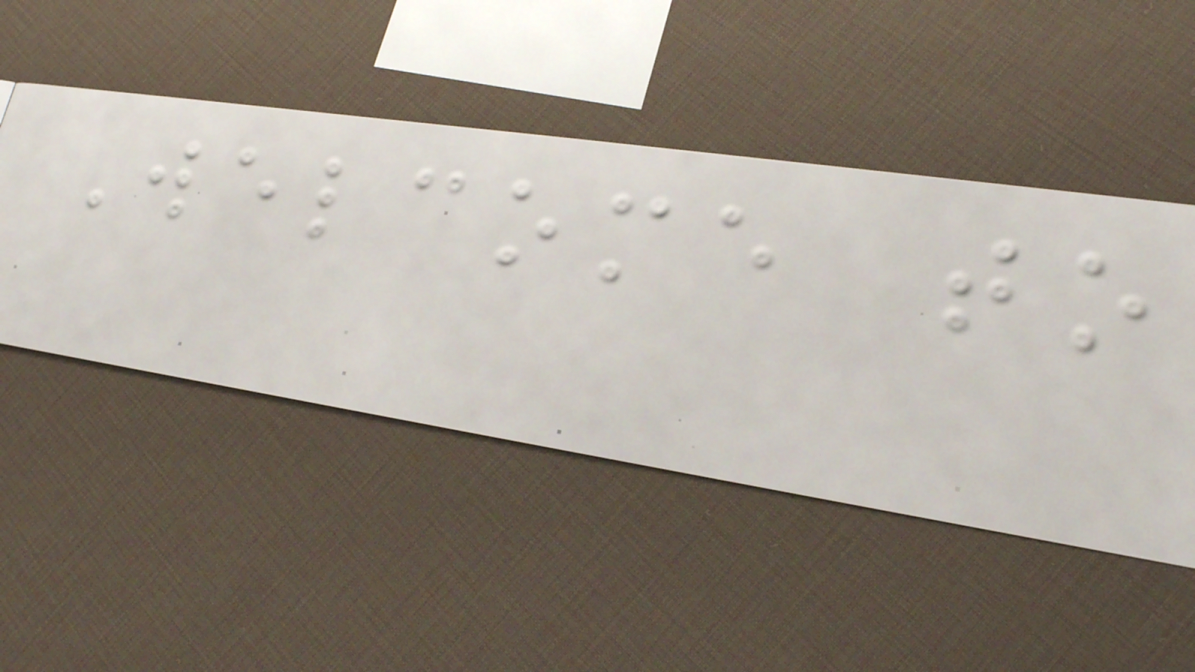Welcome to
